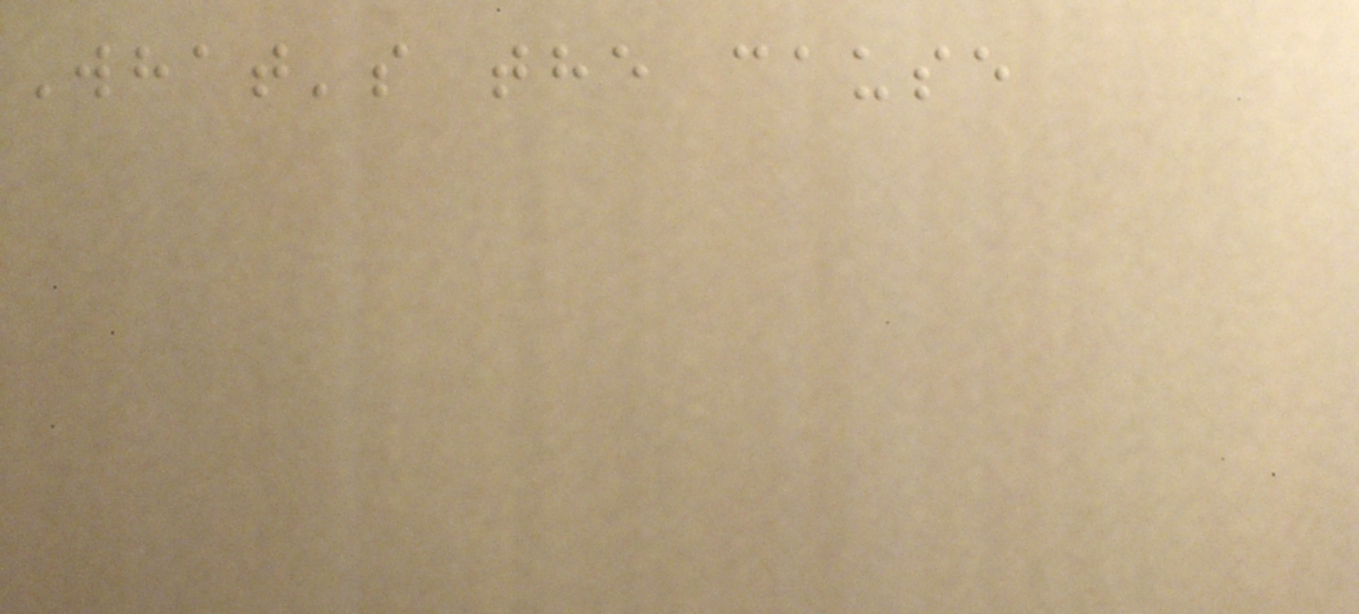What's the cause
